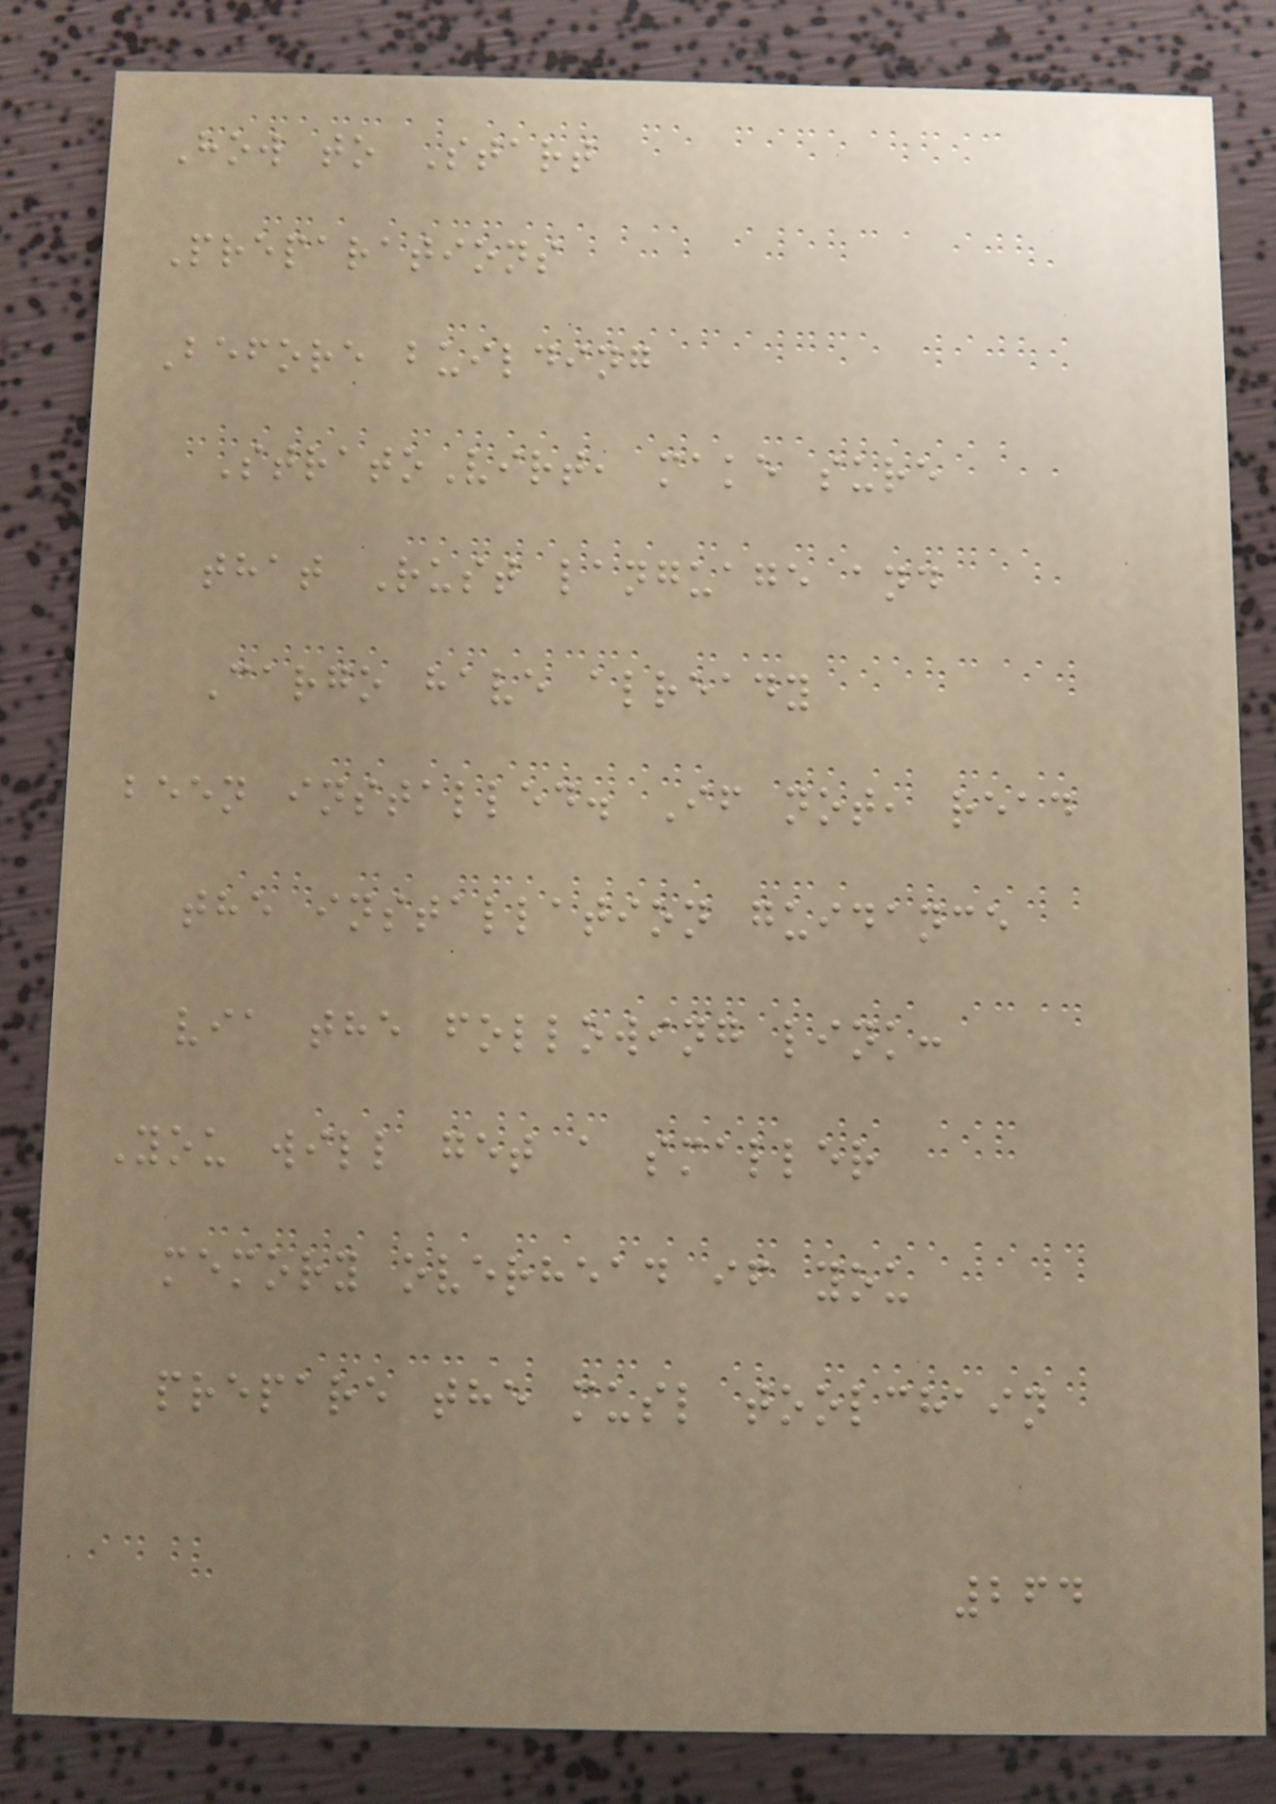How to Start
Preparations
Before building
StratoVirt, make sure
that Rust language and
Cargo have already
been installed. If not, read
the installation guidance
via the following link:
You will get a smaller
memory overhead if you
prepare the musl toolchain
264
